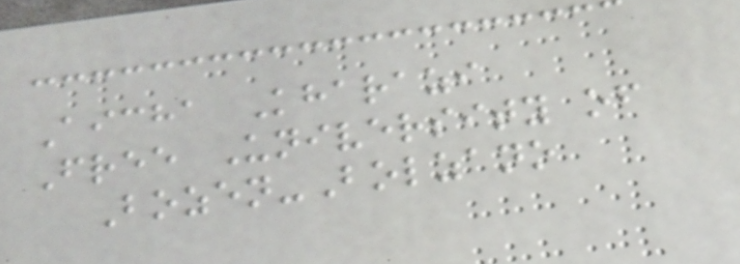Aicha Kharazi
Free University of
Bozen-Bolzano
